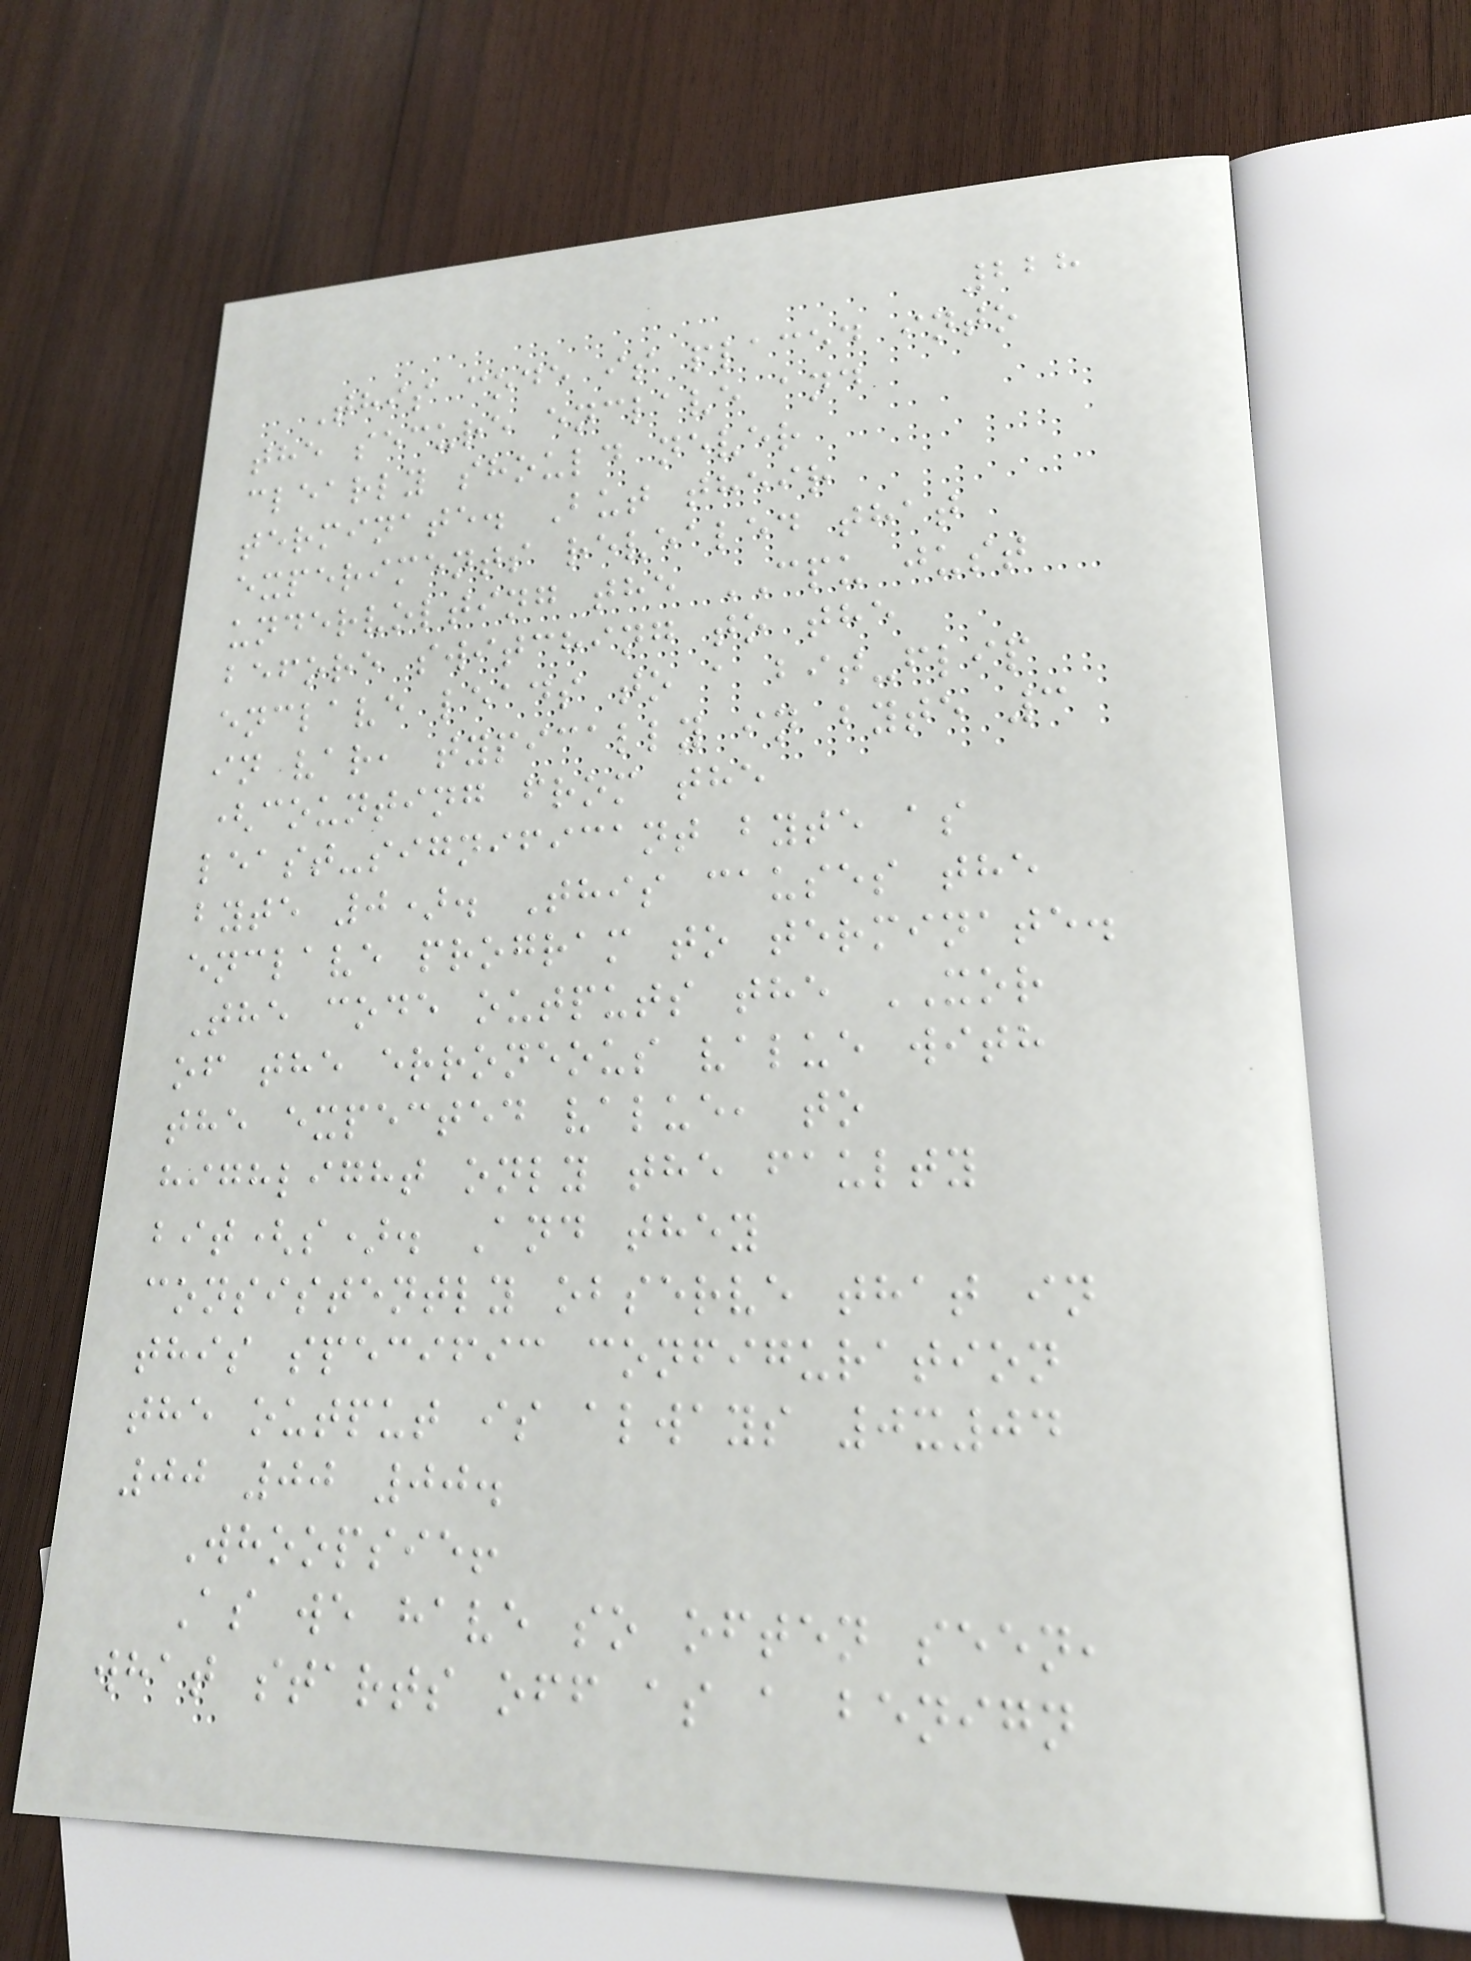228
This code is placed into
the secure enclave and
clearly should never
terminate. But their
experiments revealed that
undervolting the CPU just
before switching to the
enclave leads to a bit-flip
in var, typically in byte 3
(counting from the
least-significant byte as
byte 0). This causes the
enclave program to terminate.
The code outputs the XOR
of the erroneous value with
the expected value, to
highlight only the faulty
bit(s). And they
consistently observe that in
this specific configuration
the output is always 0x04
00 00 00.
Whoopsie!
As we have so often seen,
what starts off as a benign
